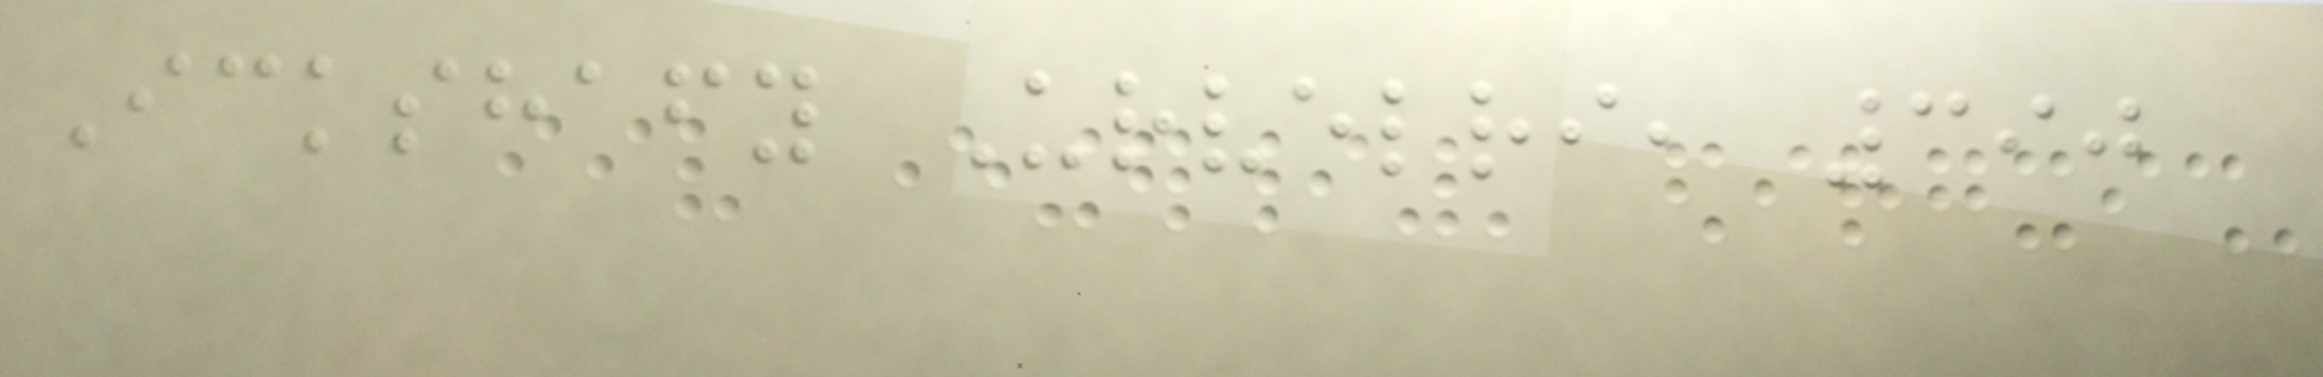Ickshafy Urvelri, 390
